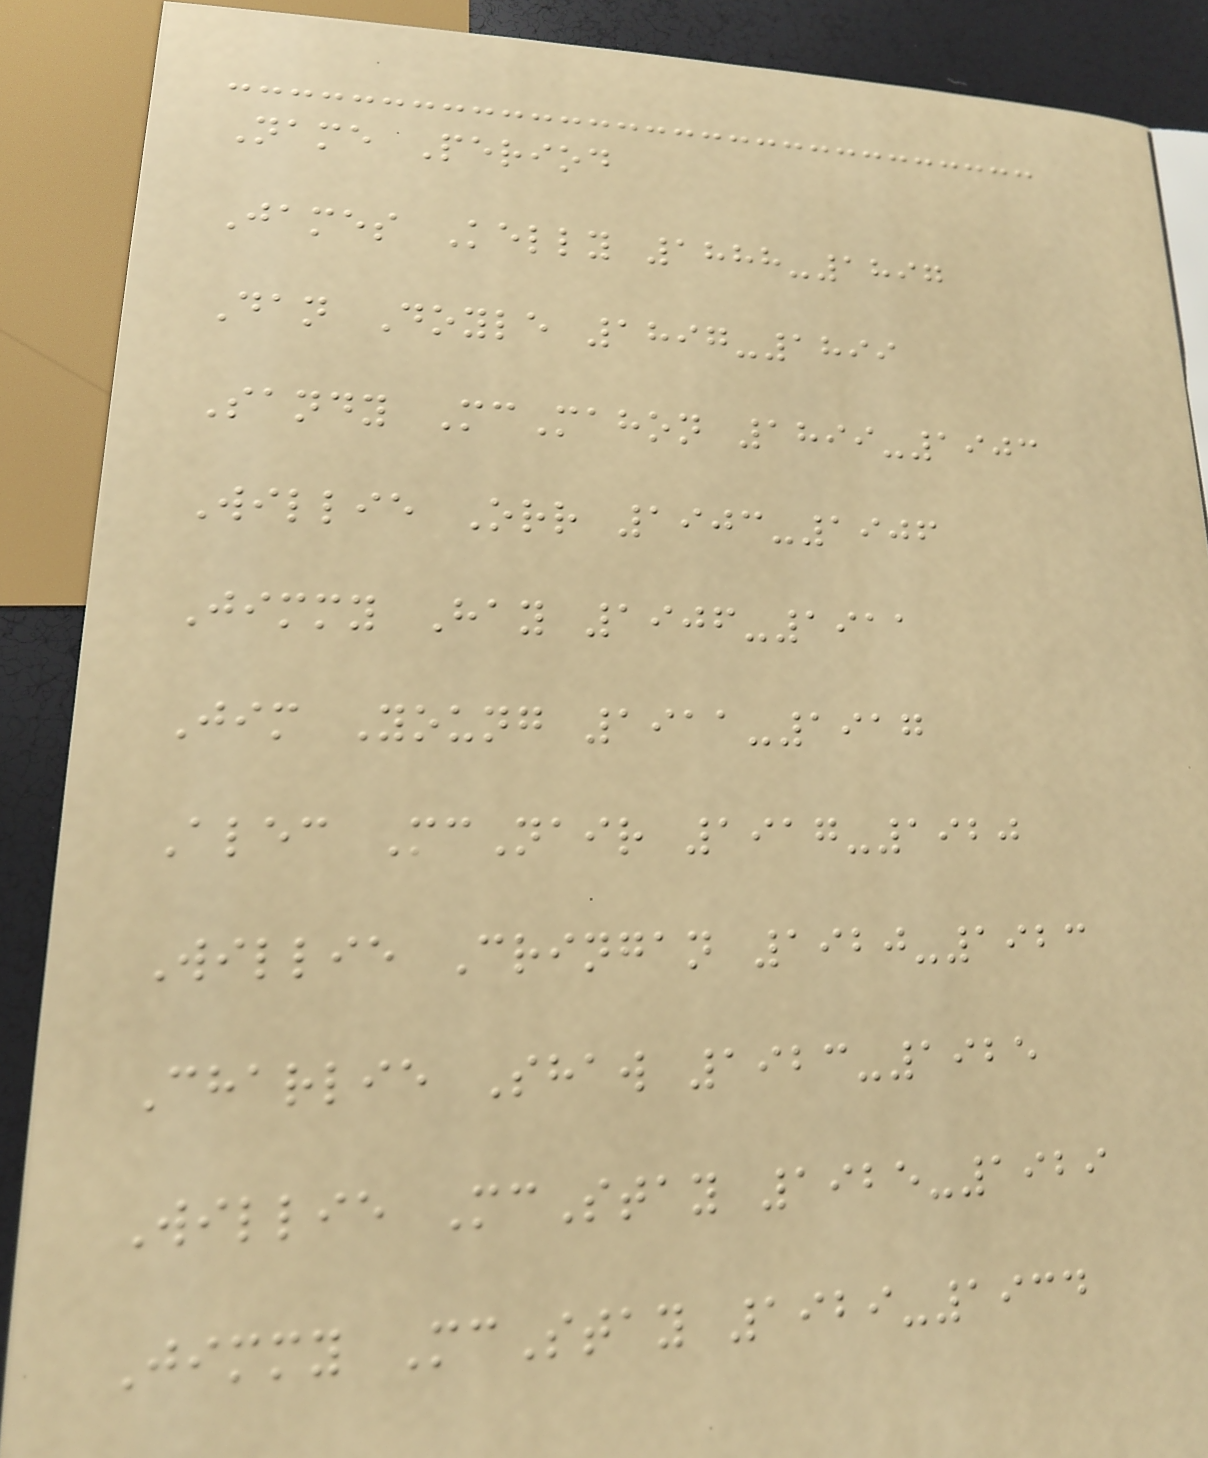Name Period
James Kelly 1888-1897
Dan Doyle 1897-1899
Sandy McMahon 1899-1903
Willie Orr 1903-1906
Jimmy Hay 1906-1911
Jim Young 1911-1917
Alec McNair 1917-1920
Willie Cringan 1920-1923
Charlie Shaw 1923-1925
Willie McStay 1925-1929
Jimmy McStay 1929-1934
